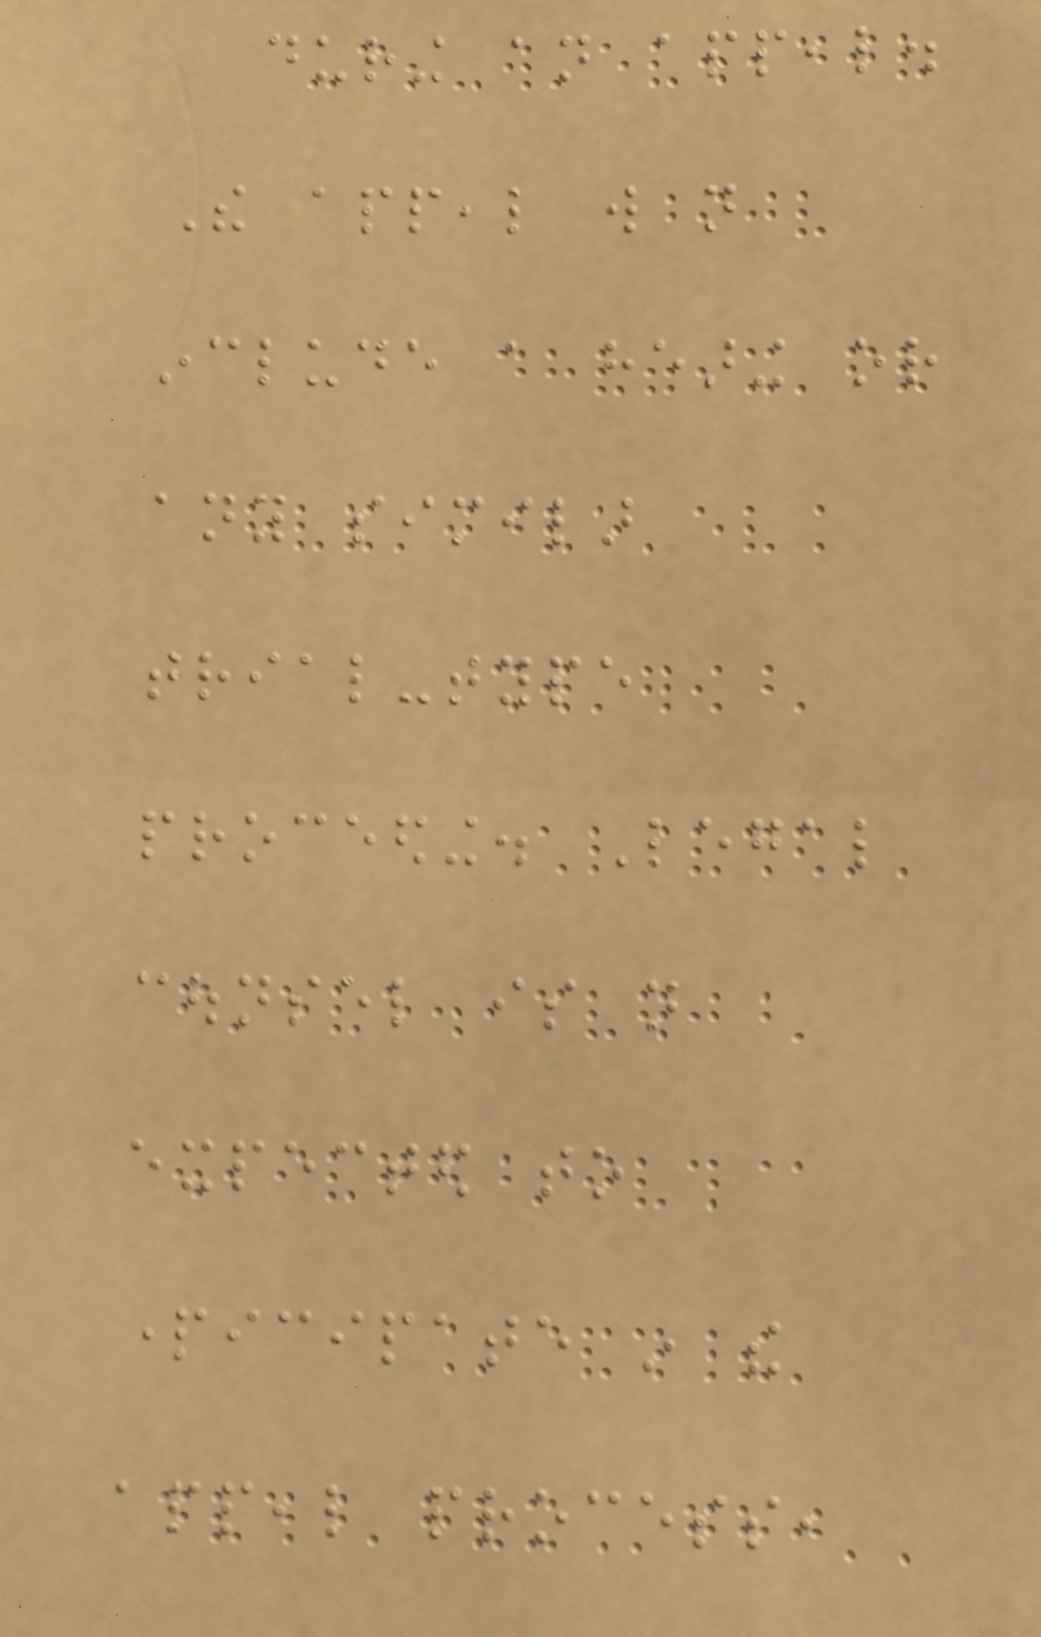during an appeal.
The appeal will not
include a hearing or
any similar
trial-type
proceeding. Legal
counsel is not
expected to
participate in the
appeal process,
